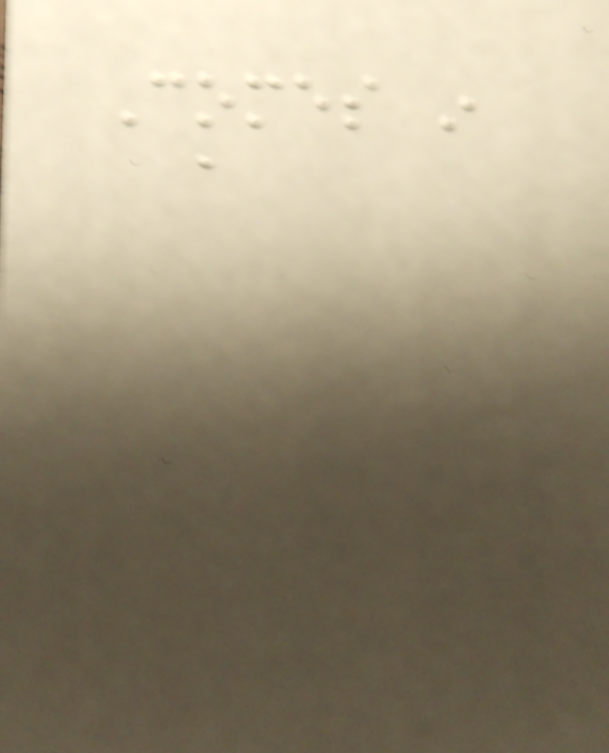Comes in
a
